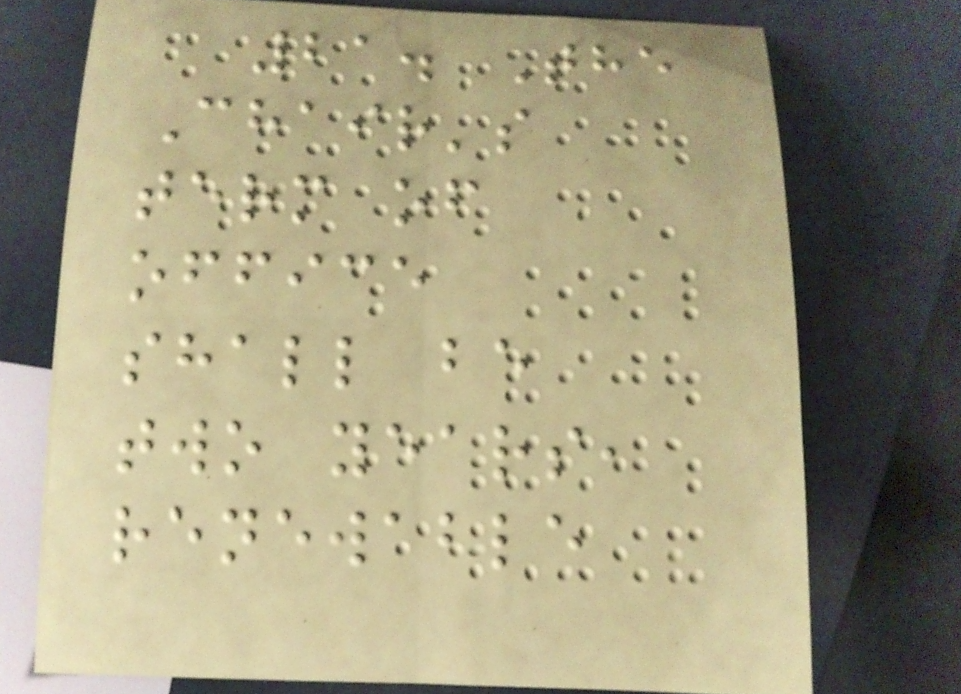21. The
Chair's
term of
office
shall be
two years,
renewable
